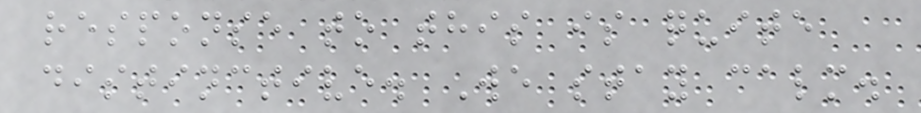response to this is quite
distinctive. We stay calm.
